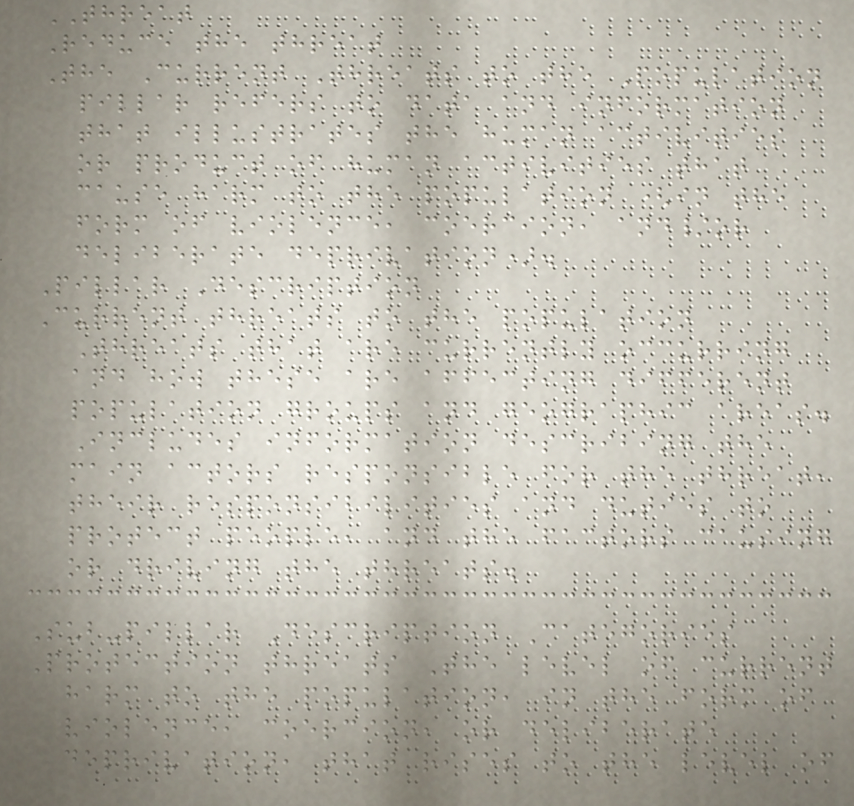THREAT
Reduce the threat
The Current Threats to the Population
pillar refers to data and information
that illustrates the human activities
or product of human activities that
cause harm to the population (in the
form of violence, coercion, and/or
deliberate deprivation).
Pillar Description
Current threats to the population
Threats that are currently occurring
and how these are affecting different
population groups and geographic areas.
Includes information describing the
main actors responsible for the threat,
their responsibilities and duties to
protect people, and the factors causing
or driving the threats.
Sub-pillar Description Categories
Protection threats The level of current
harm to the population, in the form of
violence, coercion, or deliberate
deprivation, that rises to the level of
